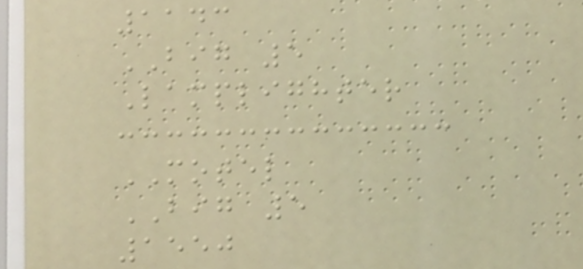1143
BIG 5
Lamplighter
MOTEL
BIG 5
1550
